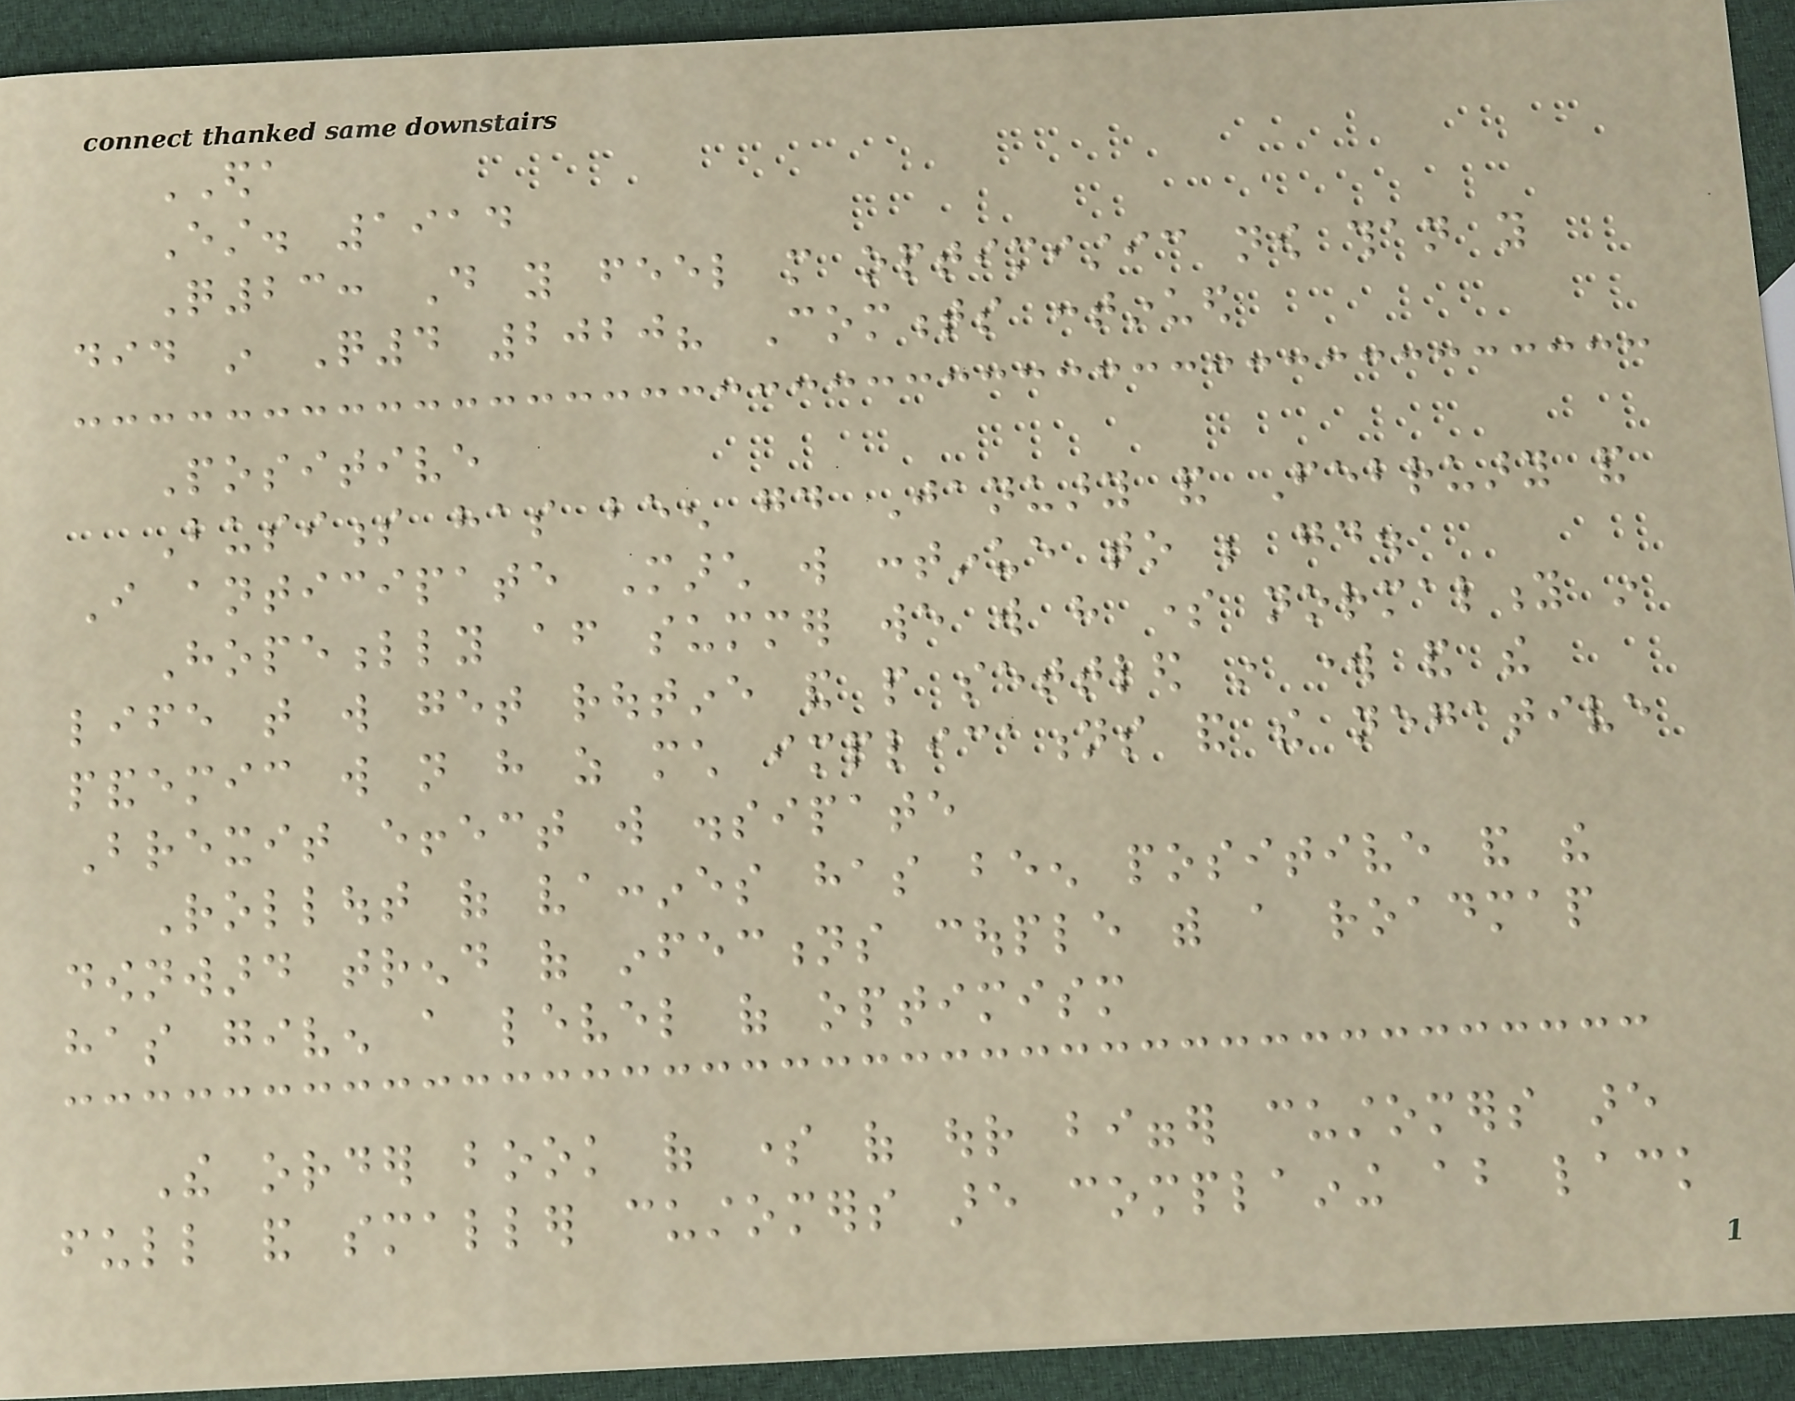EDA
Est. 1914
Q23: Do you feel more optimistic now than you
did in Q4 2020? Comments continued
Positive
Business has been good January and February and
I anticipate March will continue to be good.
Hopefully after summer we will have some normality in
life that will get routine and people settled in work and the
pandemic will not have as much implications and the negative
Brexit effect will dissipate
Rollout of vaccines has been positive and the
downward trend of infections couple with a roadmap
has given a level of optimism
The order book of some of our bigger customers are
full and smaller customers are complaining about lack
